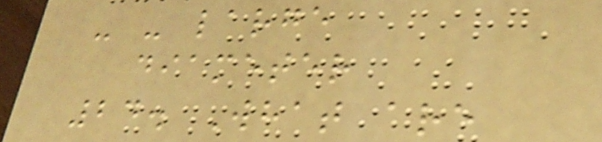- - large
diameter
24. What are
